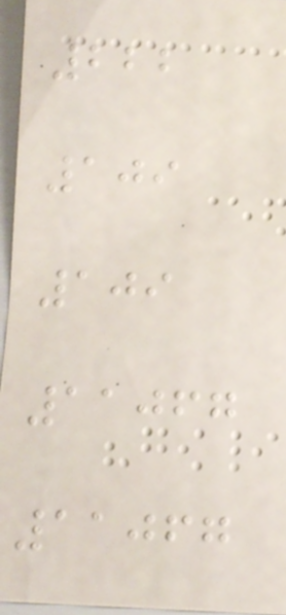222
109
109
11067
11067
